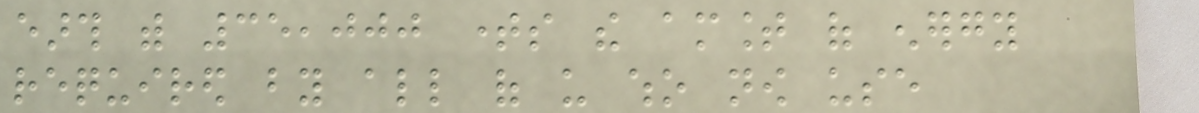earth with 35,000 times the amount of energy
required by all of us who now use
